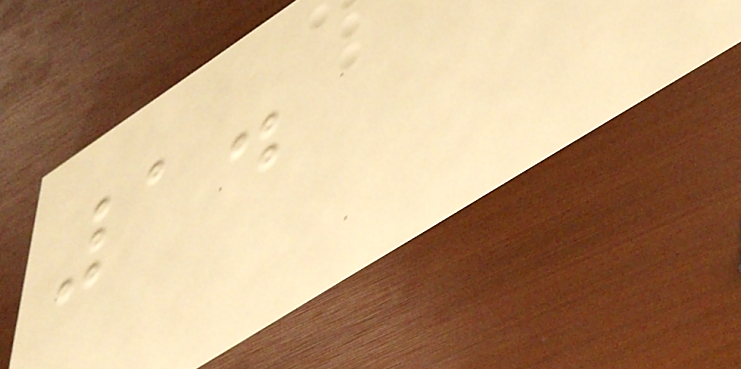1.
